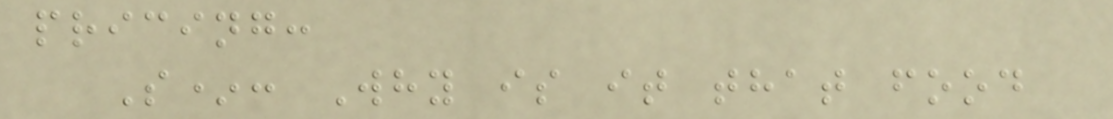pricing:
S*: Why is it that food
